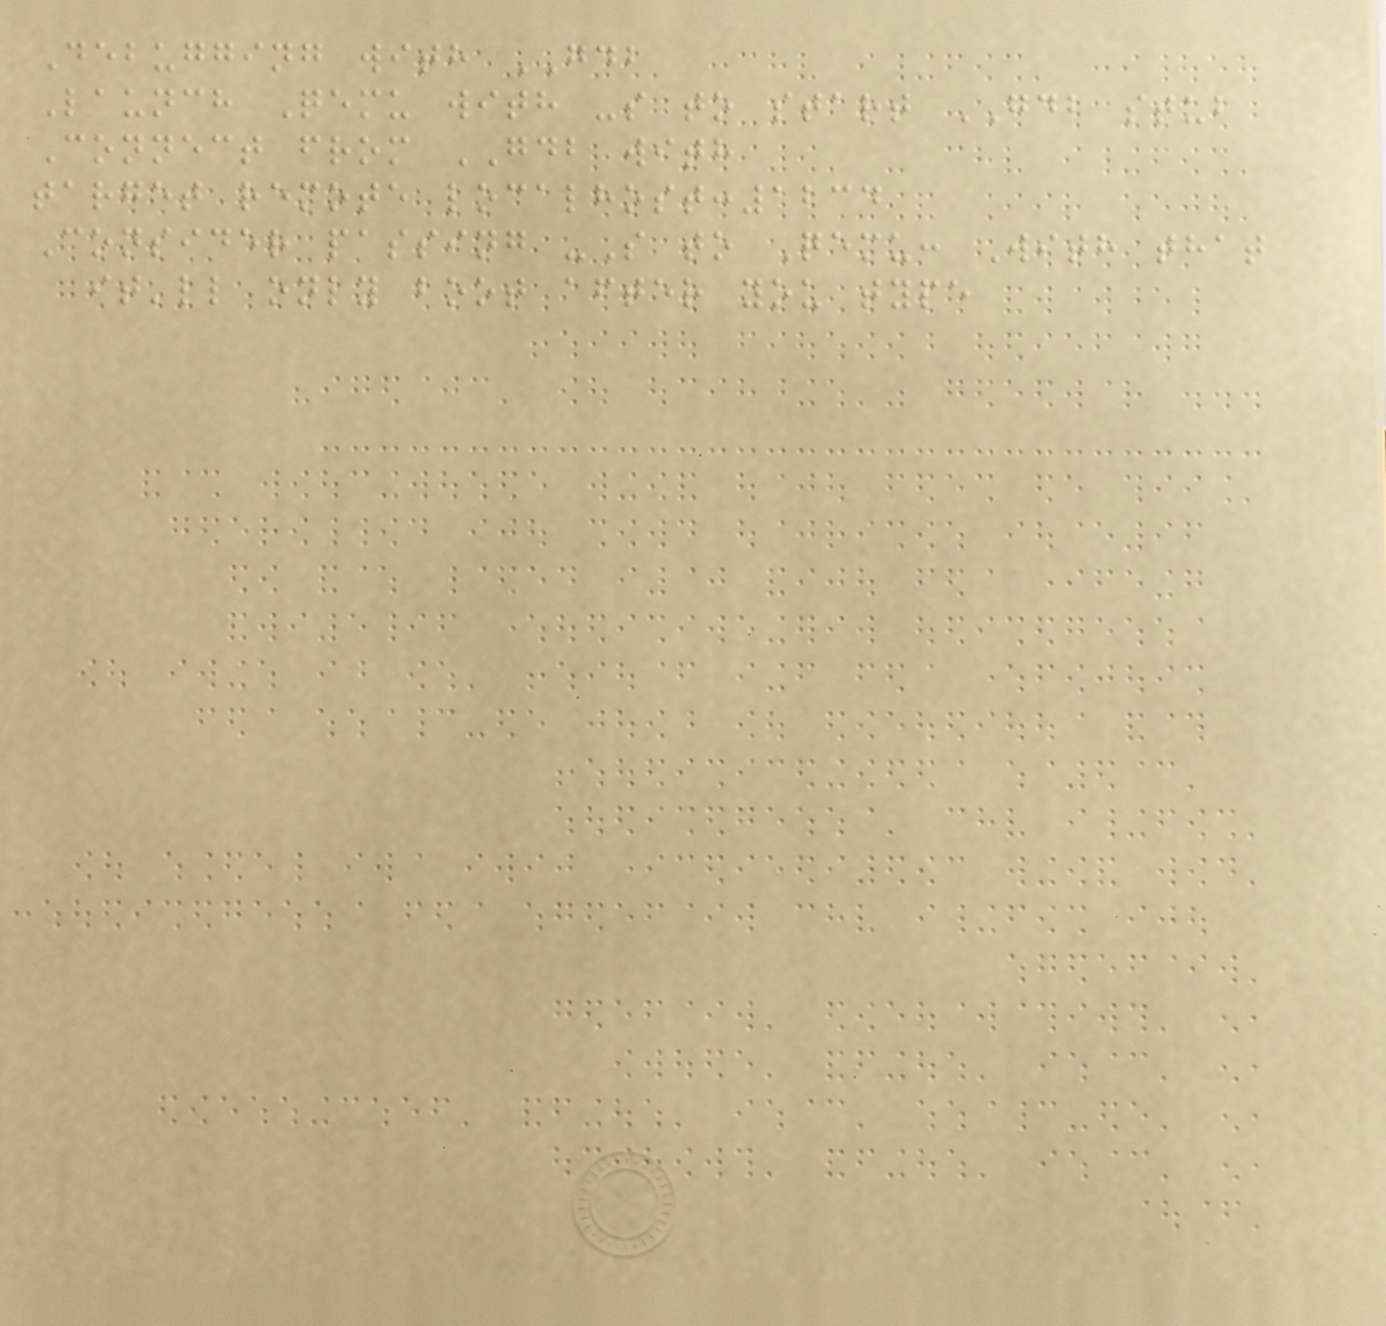Debugging with GDB
Launch Qemu with -s to start GDB stub
Connect from GDB with
target remote localhost:1234
Consider passing -S to Qemu: With that
it'll only boot after you type
